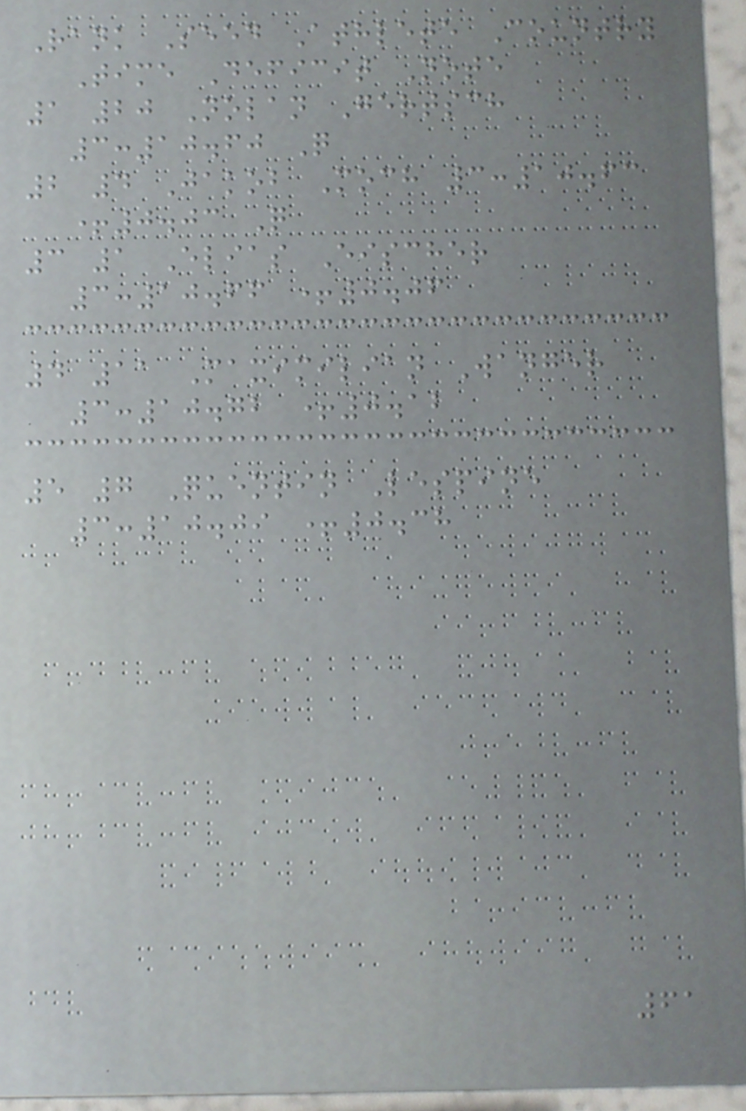Rank Seed Athlete Country
Time Deficit Note
1 20 Nolan Gertsch
3:10.60 Q
2 4 Jakob Moch 3:10.63
+0.03 Q
3 1 Elias Eischer
3:10.66 +0.06
4 11 Maximilian Wanger
3:10.72 +0.12
5 7 Quentin Lespine
3:10.09 +0.38
61
